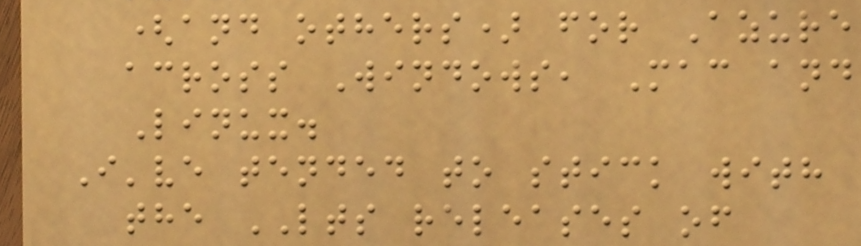(and others) for Azure
across Windows, Mac and
Linux.
I've tended to stick with
the LTS releases of
